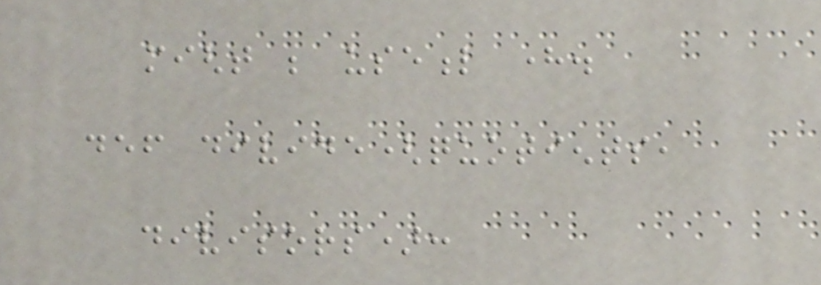might be useful here.
def divide(quotients,
divisors):
